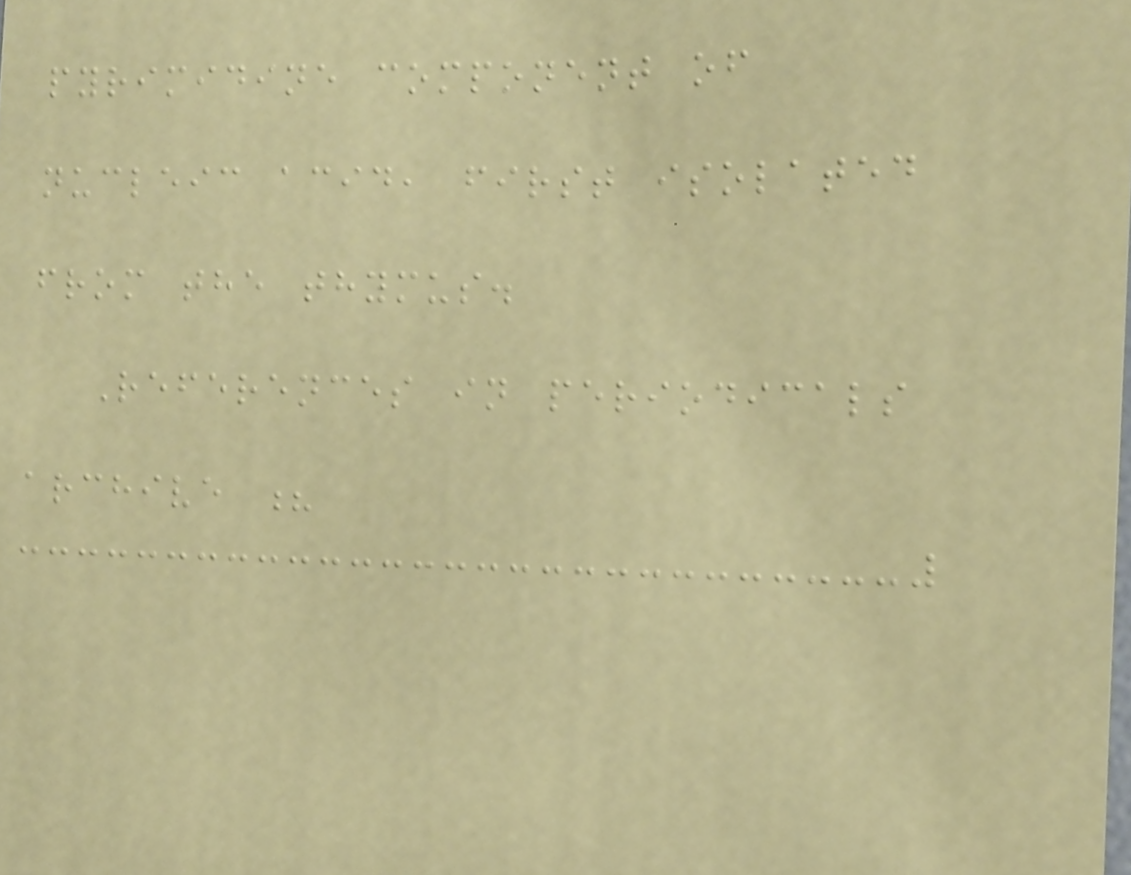pyrimidine component of
nucleic acid, first isolated
from the thymus.
References in periodicals
archive ?
